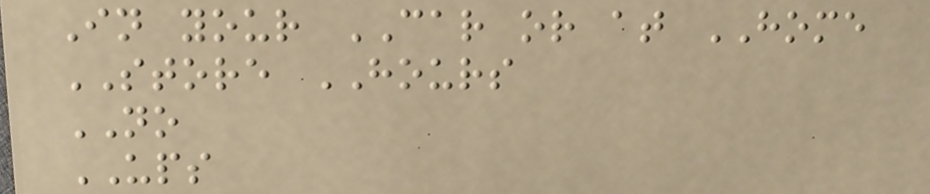In your CAR or at HOME
STORE HOURS
NO
UPS
